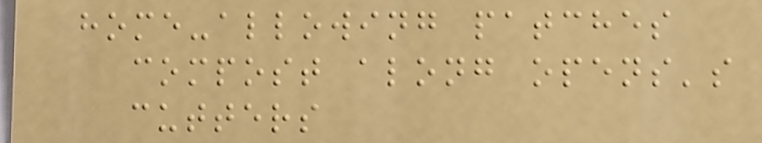home-allowing patches
compost along opens's
cutters
